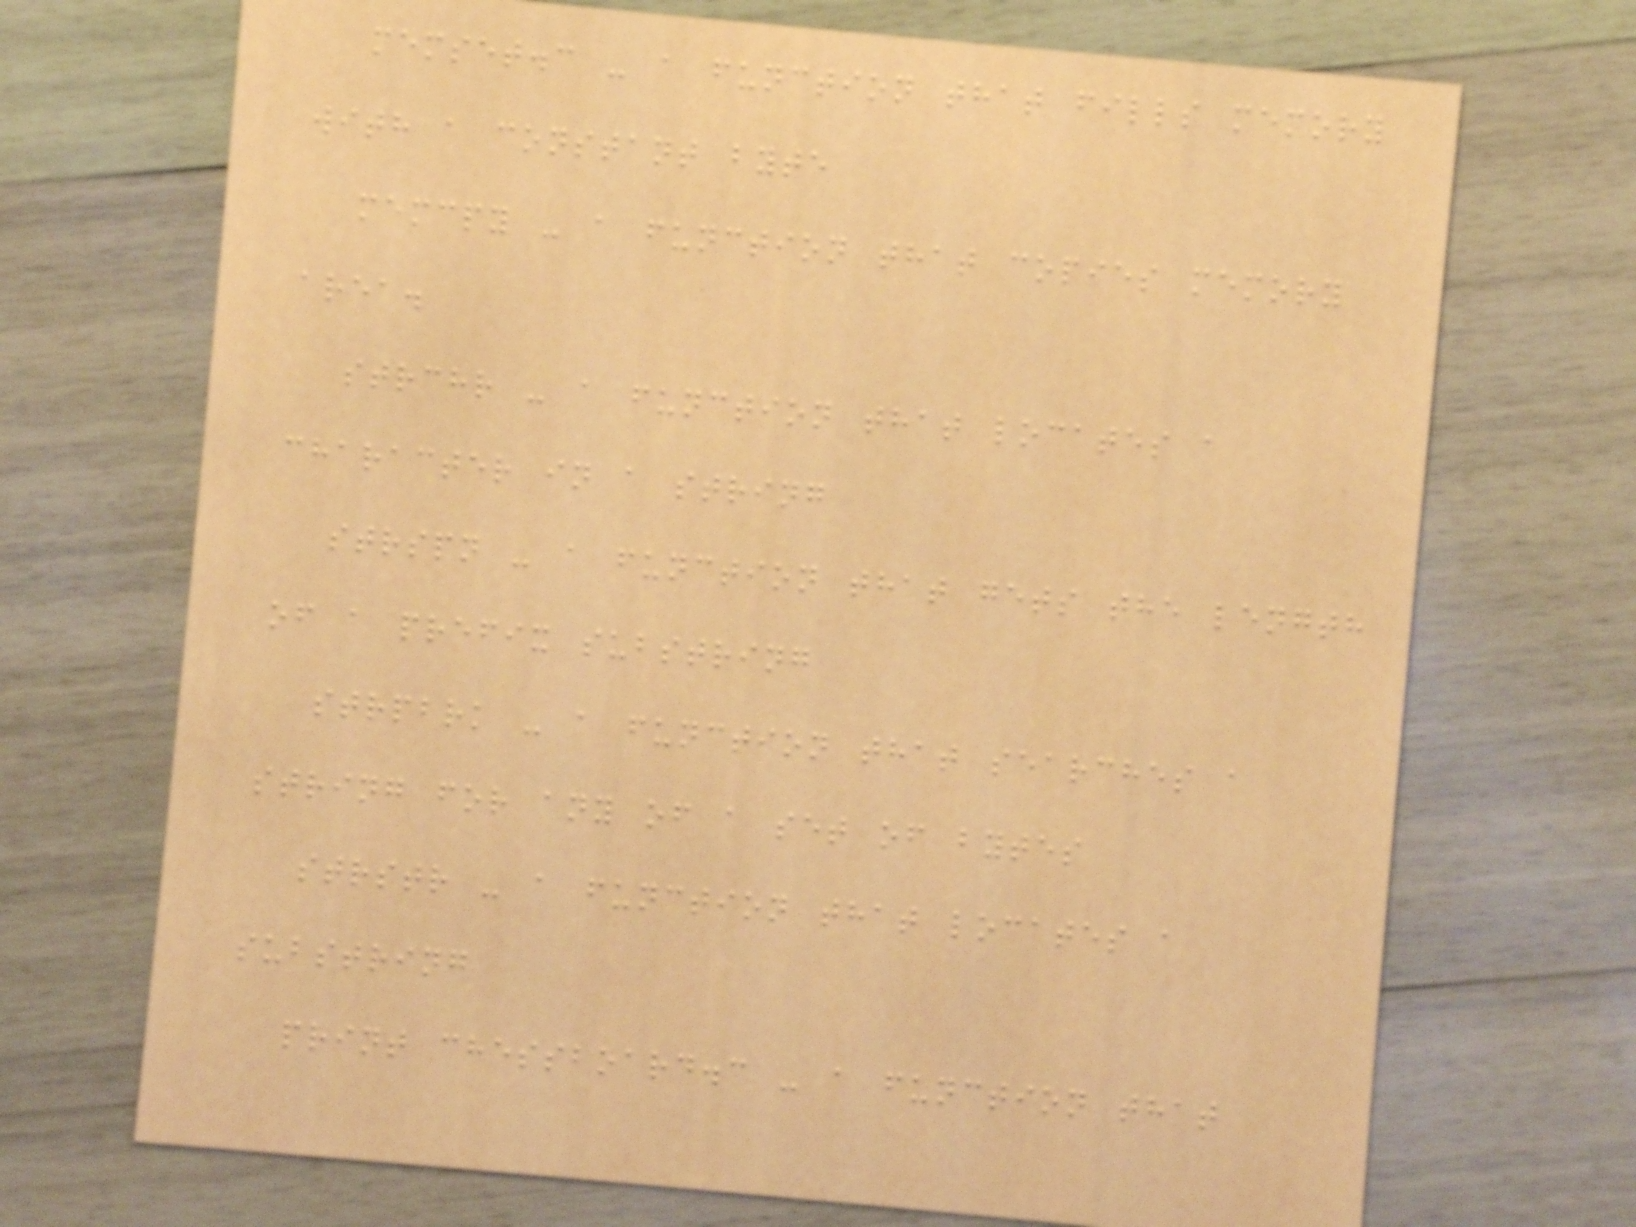memset.c - a function that fills memory
with a constant byte
memcpy - a function that copies memory
area.
strchr - a function that locates a
character in a string
strspn - a function that gets the length
of a prefix substring
strpbrk - a function that searches a
string for any of a set of bytes
strstr - a function that locates a
substring
print chessboard.c - a function that
